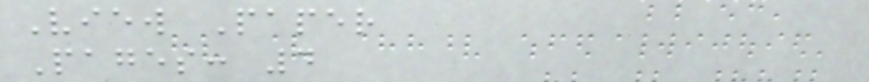View Paper
Pages: 4
